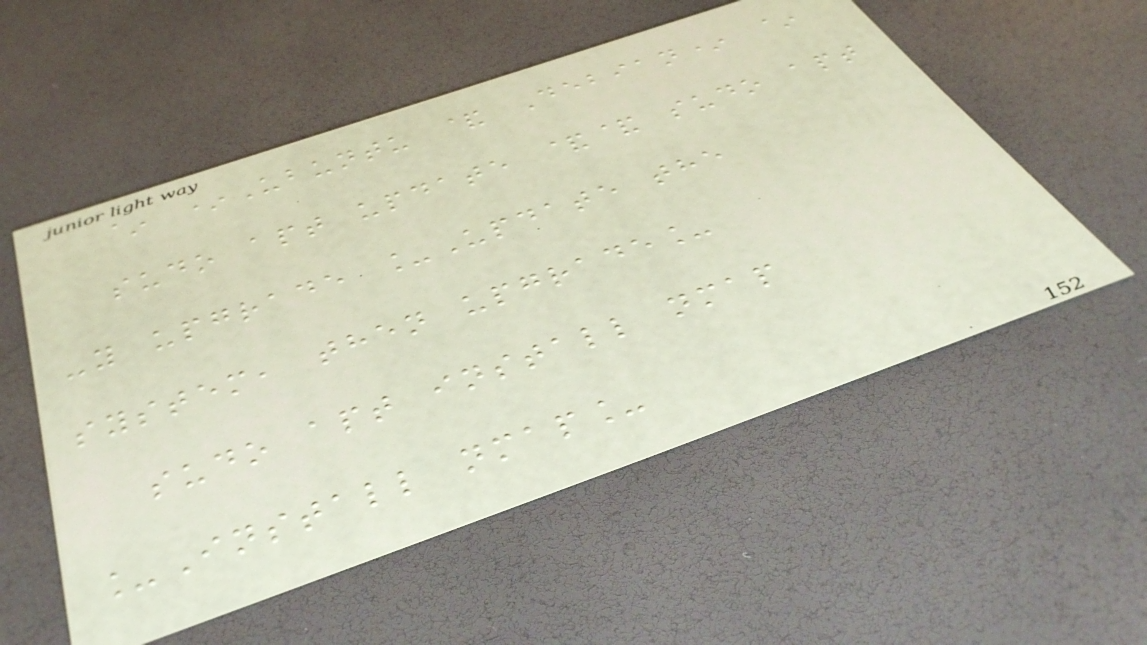~ *Ubuntu & Debian* ~
sudo apt update && sudo apt
-y upgrade _Update the
system, then upgrade_
sudo apt install nmap
_Install nmap_
